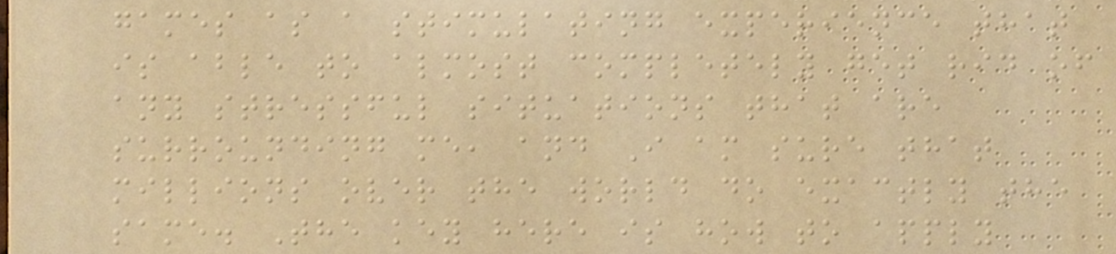games as a stimulating experience that
is able to almost completely get rid of
any stressful situations that are
surrounding me, and I am sure that
millions over the world do exactly the
same. The key here is how to apply
